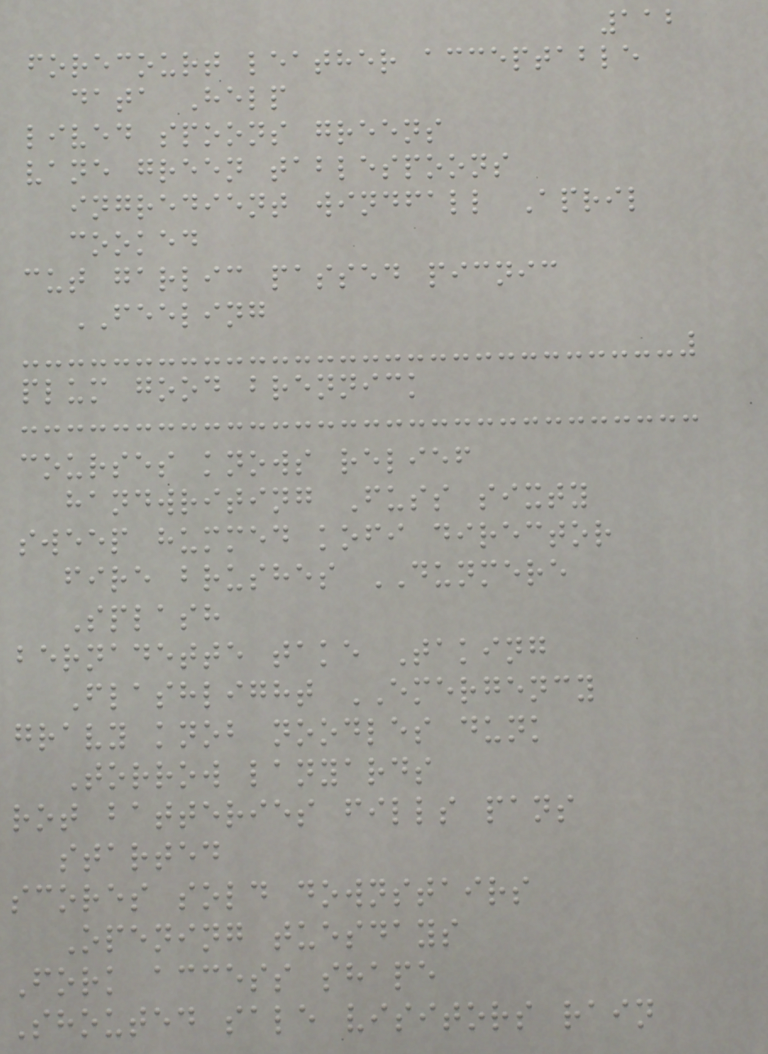112
forecourt leather acceptable
data Help
lived spoons greens
vane green tablespoons
ingredient windfall April
cooked
cut garlic passed picnic
FEELING
plum good brennick
courses knows relief
handwriting Fuss sixty
sweep hummed kofi director
fire brushes DUNMERE
Splash
bernadette take Taking
Flashlight EMERGENCY
gravy knob noodles dunk
Torrow lanyards
rot batteries fills pans
started
scores sold downstairs
Opening tuesdays
Fork access shape
Shouted sale visitors rain
